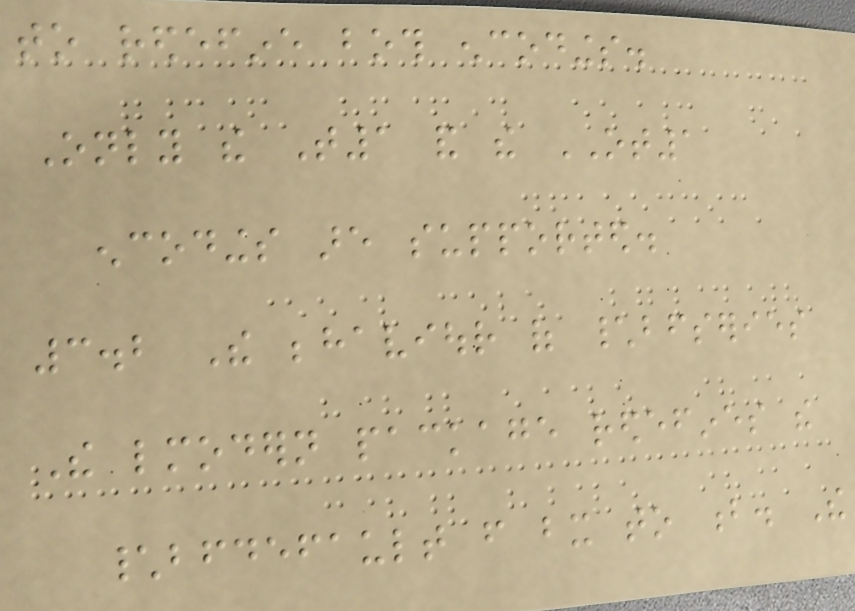to redefine both encodings.
Only the T1 and the OT1
encodings are supported.
3.2 The behaviour of \bfseries
The lmodern package redefines the
\bfdefault from bx to b. The
